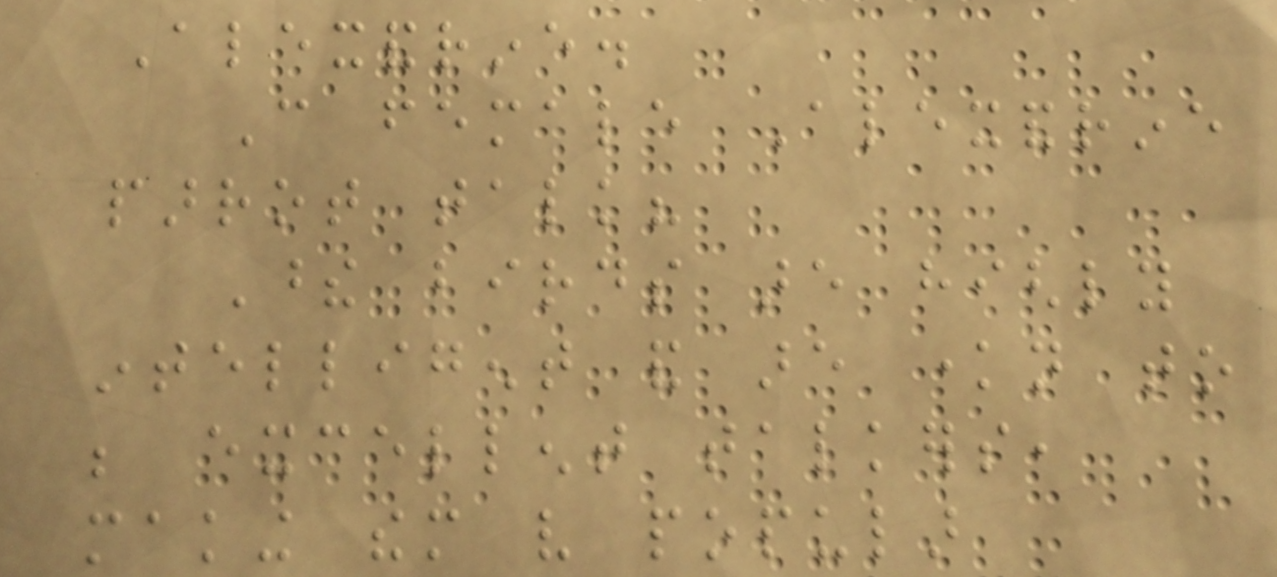Alexandrine.
Can female Alexandrine
parrot talk?
These birds are highly
intelligent and are known to
be excellent talkers,
making them very popular
